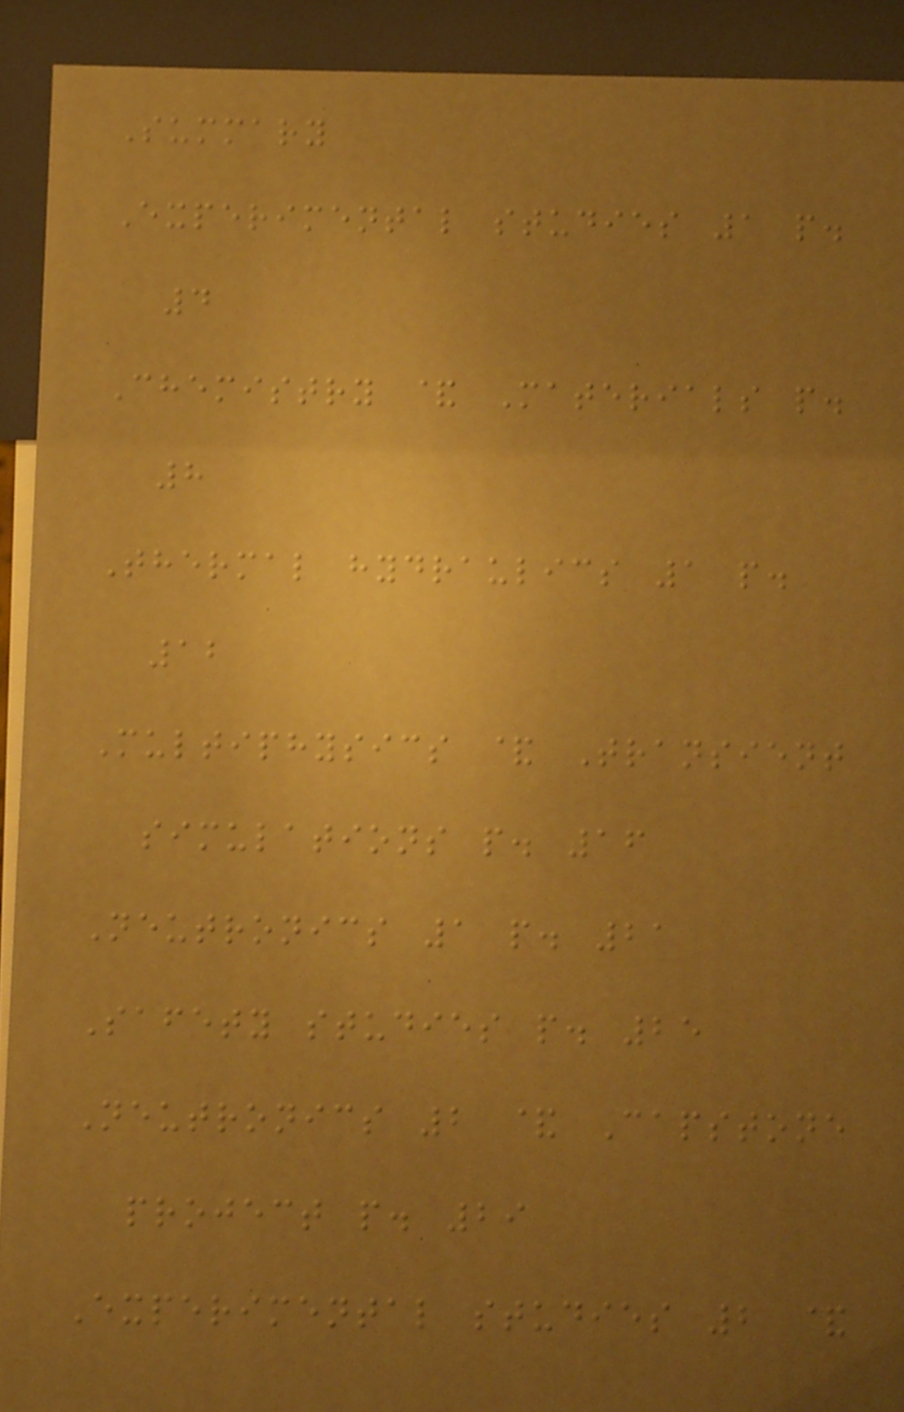Summary
Experimental studies 1 p.
4
Chemistry & Materials p.
8
Thermal hydraulics 1 p.
12
Multiphysics & Transient
simulations p. 16
Neutronics 1 p. 21
Safety studies p. 25
Neutronics 2 & Capstone
project p. 29
Experimental studies 2 &
